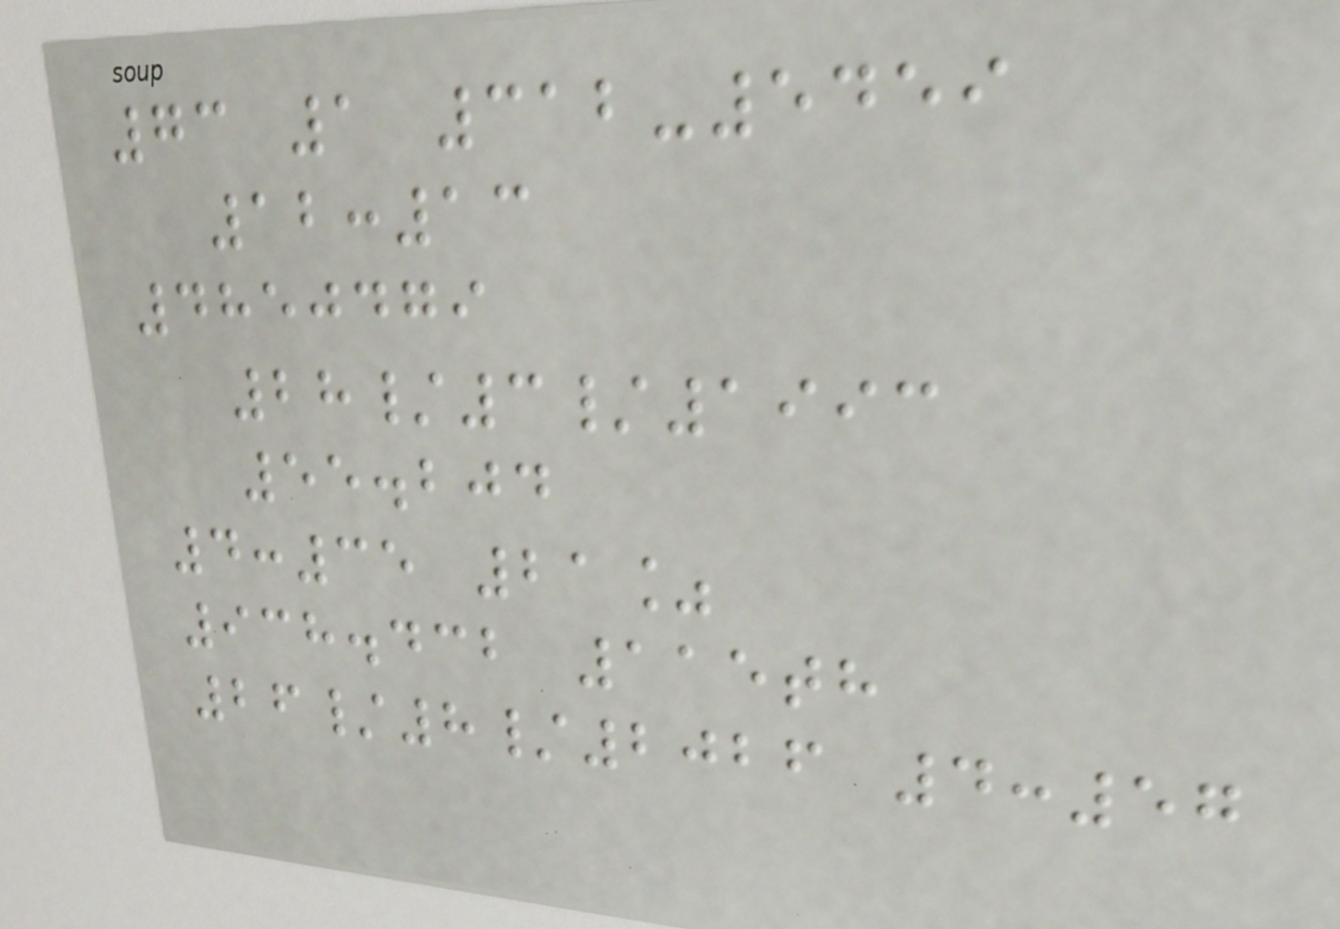73 1 312-5459
12:13
4850479
28/3/1993
55.204
4:35 21%
938.432 115th
26/8/2026 4:57
